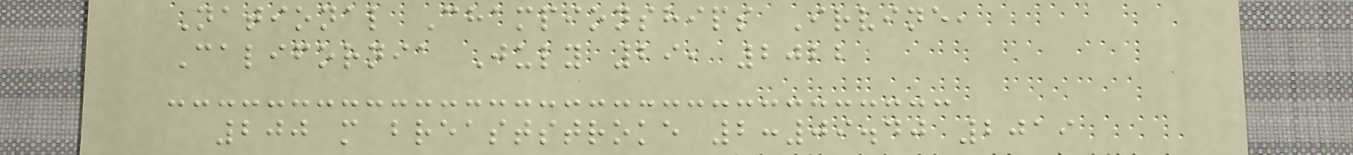National Championships Irvine,
California July 29, 2022
200 m breaststroke 2:09.40 2019
